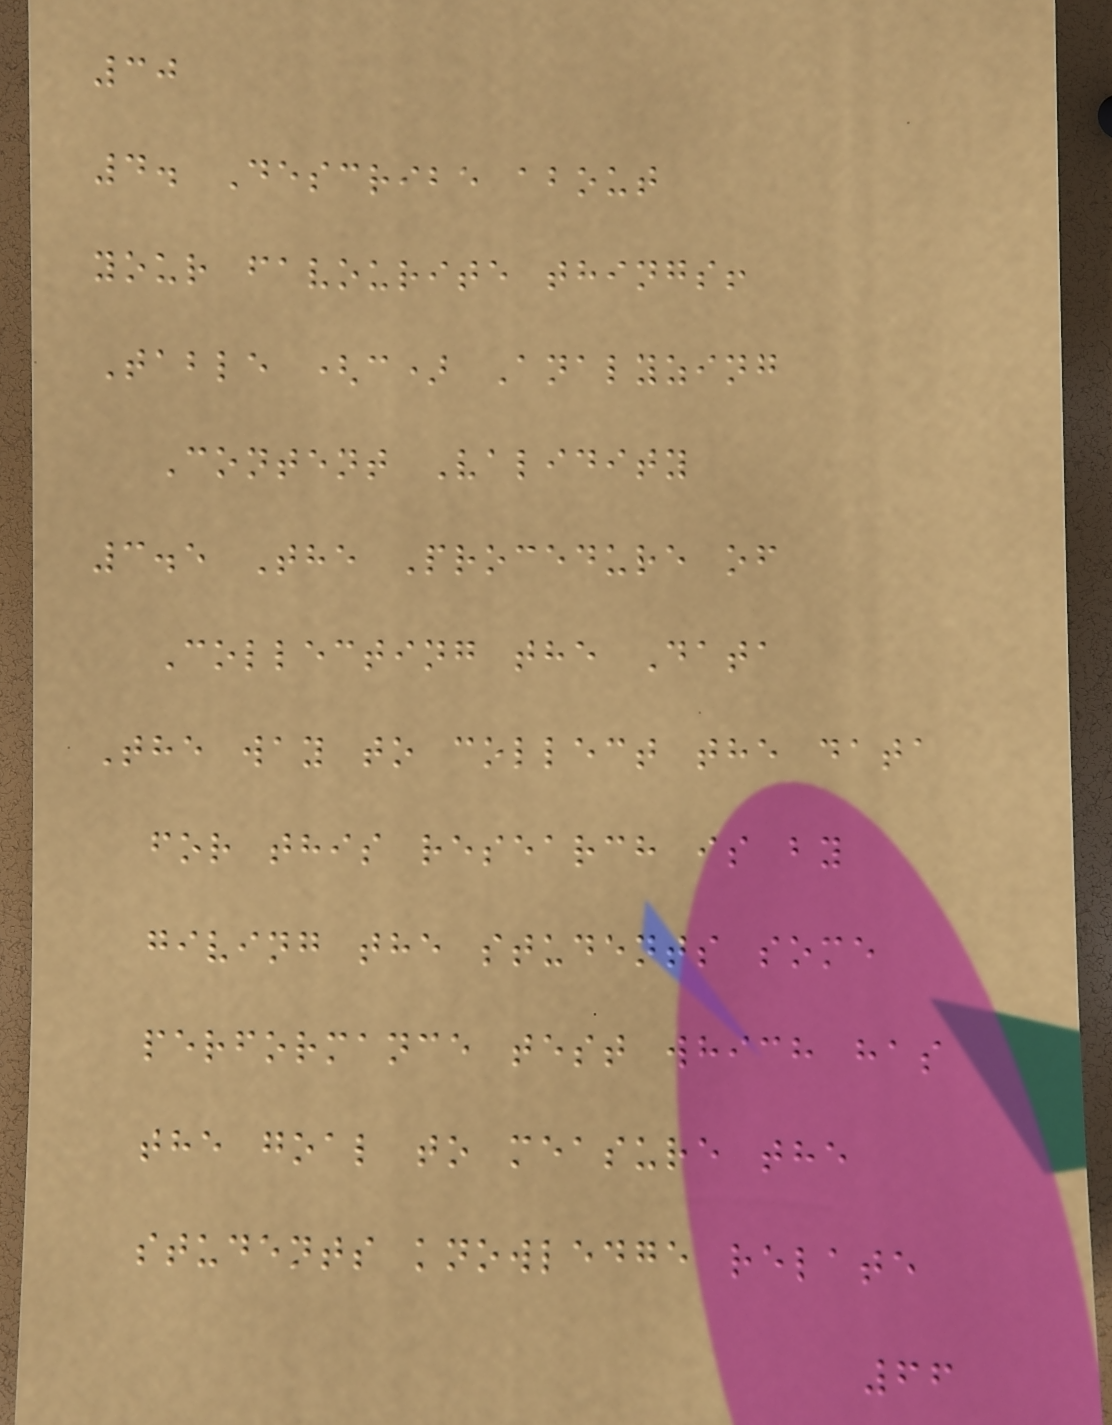30
4. Describe about
your favourite things!
Table (c) Analyzing
Content Validity
3.5 The Procedure of
Collecting the Data
The way to collect the data
for this research is by
giving the students some
performance test which has
the goal to measure the
students knowledge relate
66
